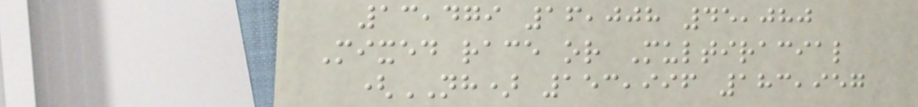13,479 16,008 45,080
Mixed race or Multiracial
(NH) 153,996 183,957
